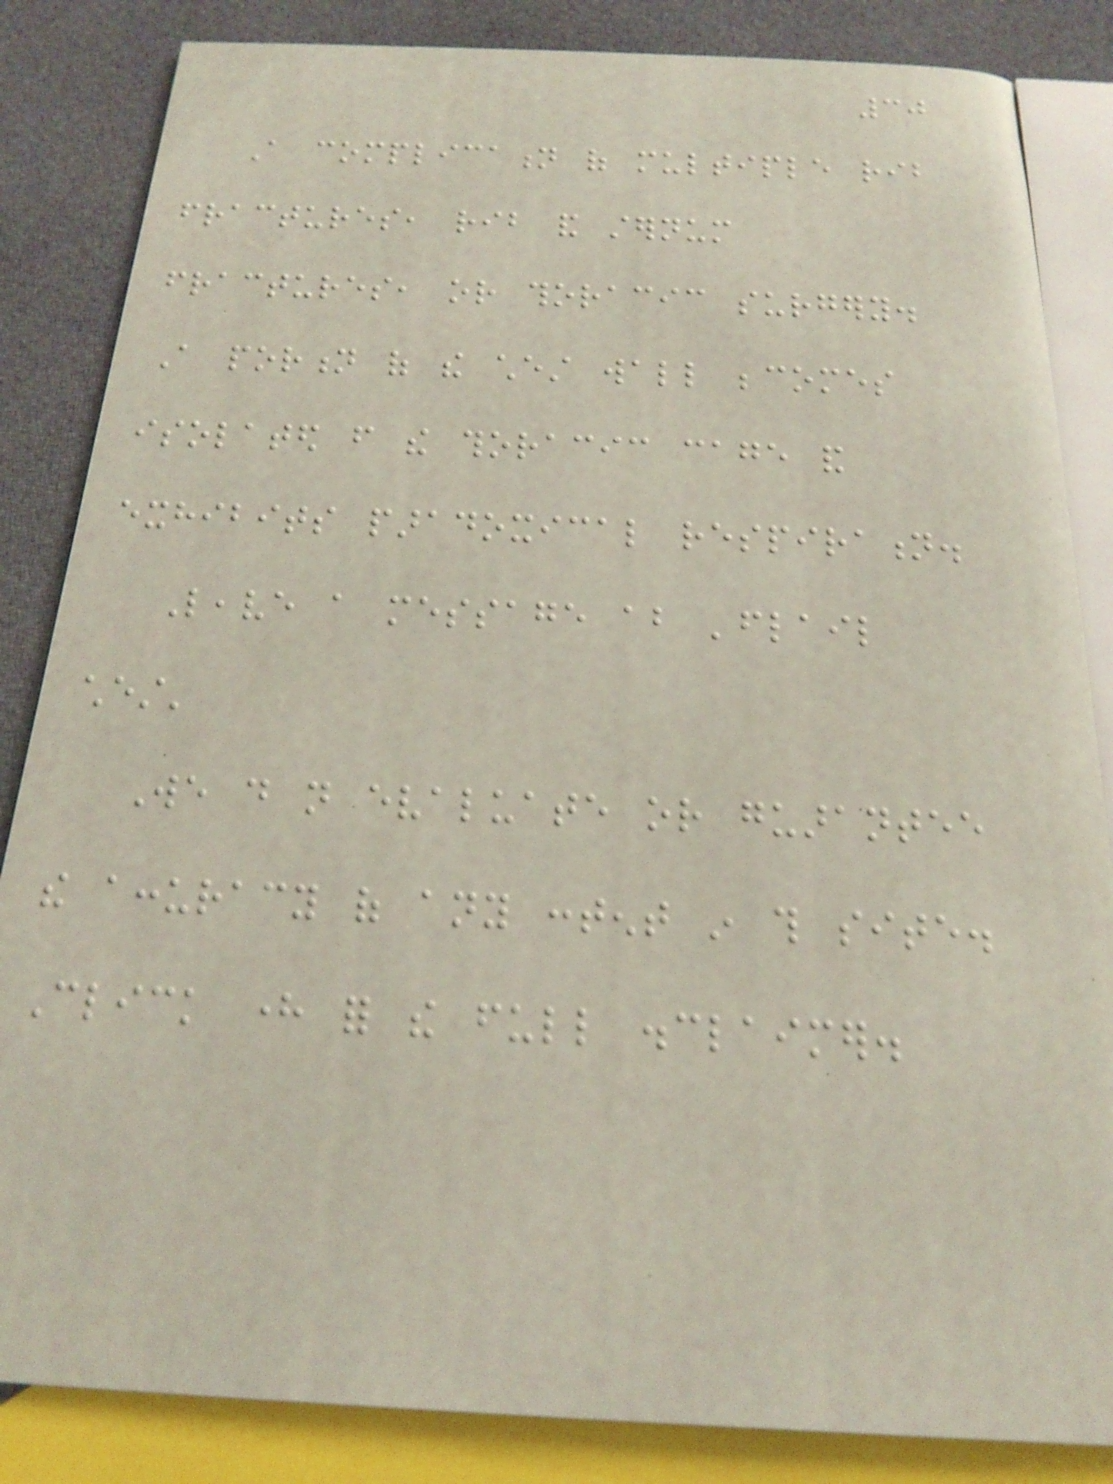30
A complication of multiple rib
fractures, rib and sternum
fractures, or thoracic surgery.
A portion of the chest wall becomes
isolated from the thoracic cage and
exhibits paradoxical respiration.
Leave a message about 'flail
chest'
We do not evaluate or guarantee
the accuracy of any content in this site.
Click here for the full disclaimer.
